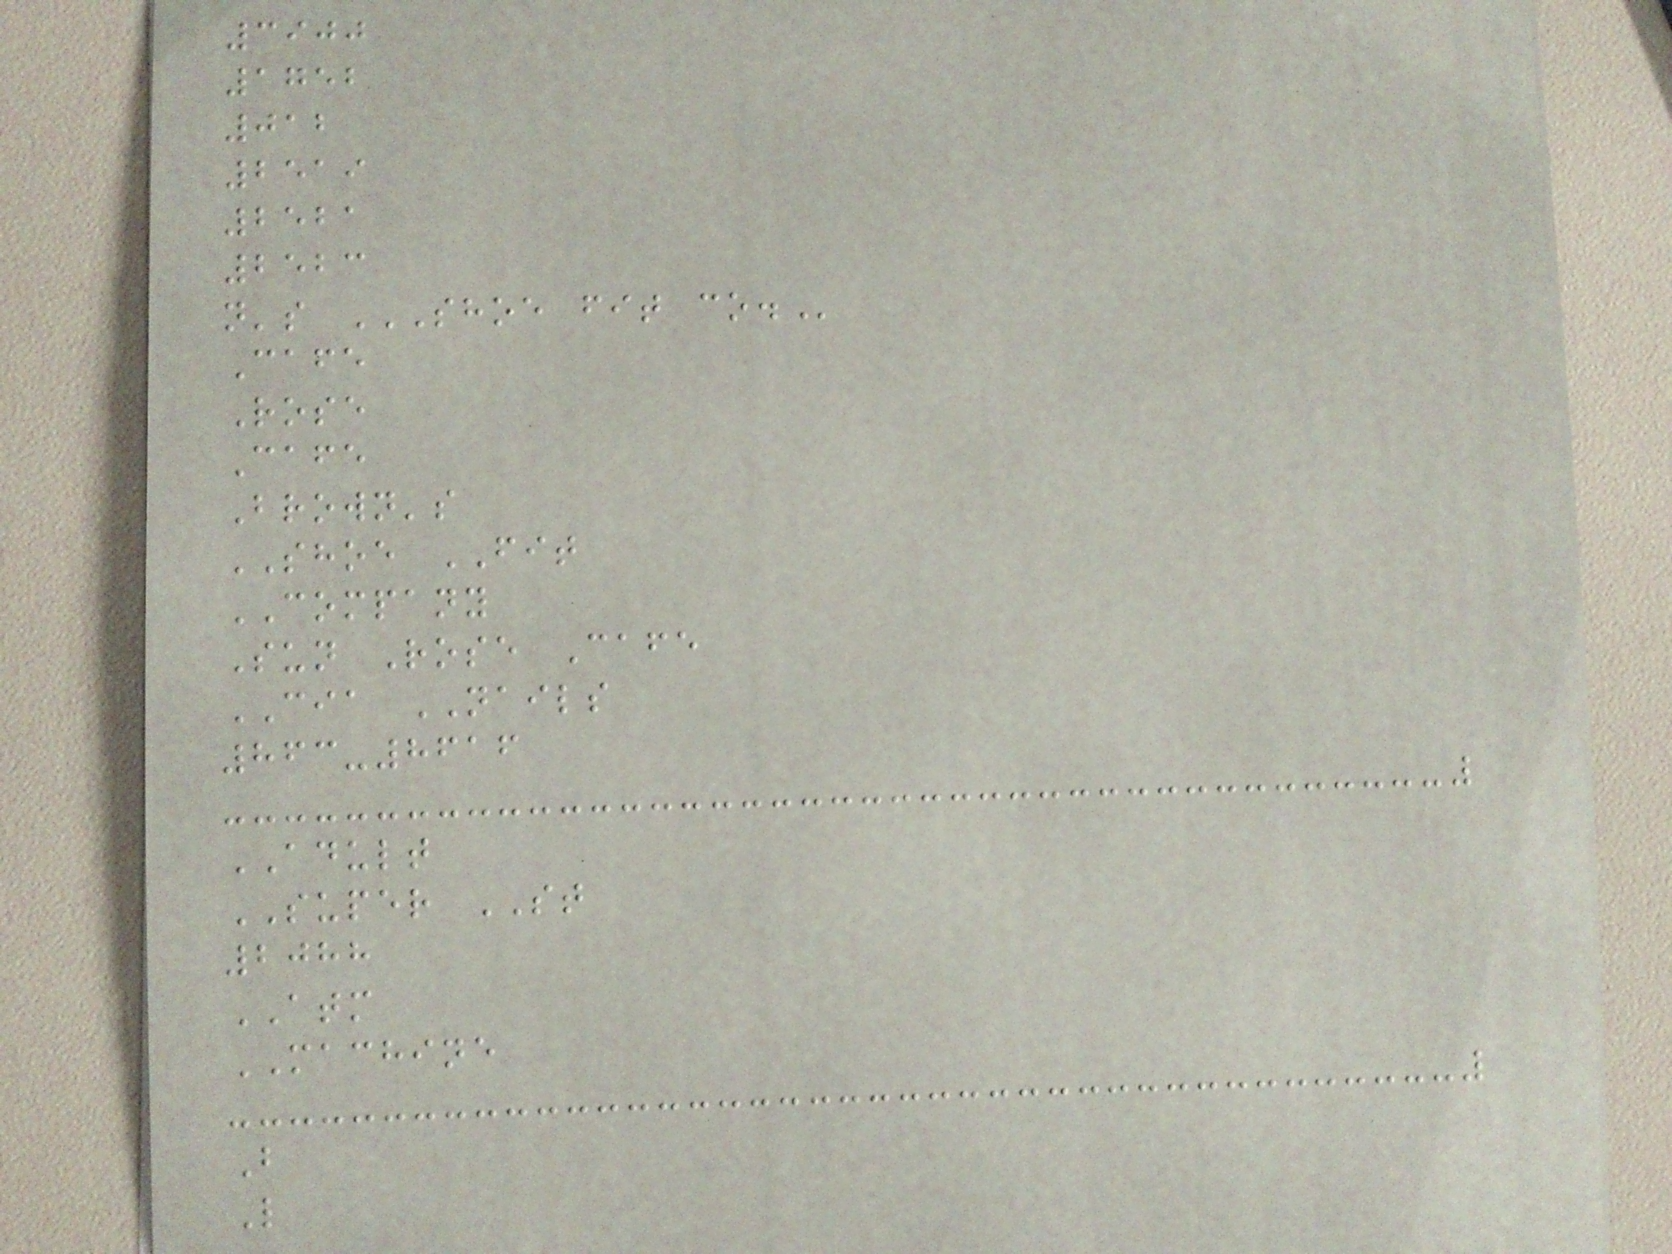3900
1752
012
2519
2521
2523
n's SHOE FIT CO.
Cafe
Rose
Cafe
Brown's
SHOE FIT
COMPANY
Sun Rose Cafe
CIA NAILS
863-8616
ADULT
SUPER ST
2088
ATM
MACHINE
B
L
